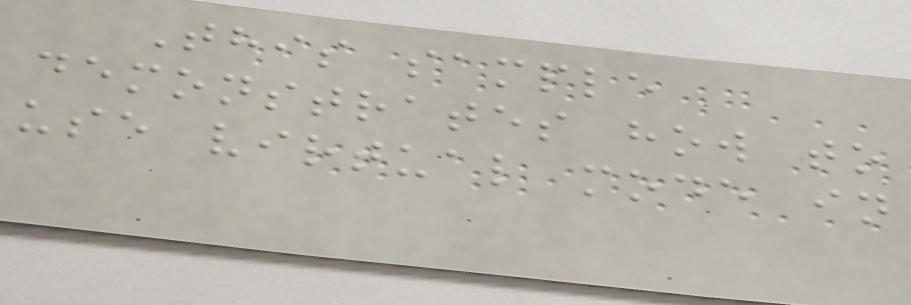This sample
demonstrates how to
use virtual mode in
